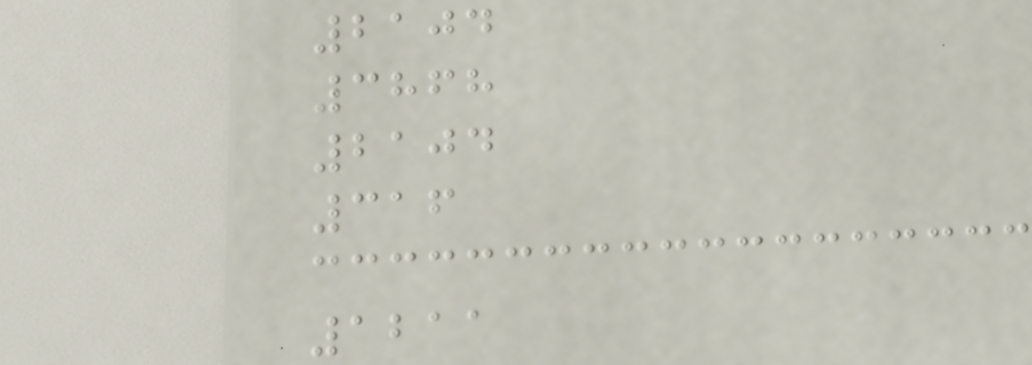2104
3868
2104
316
1211
